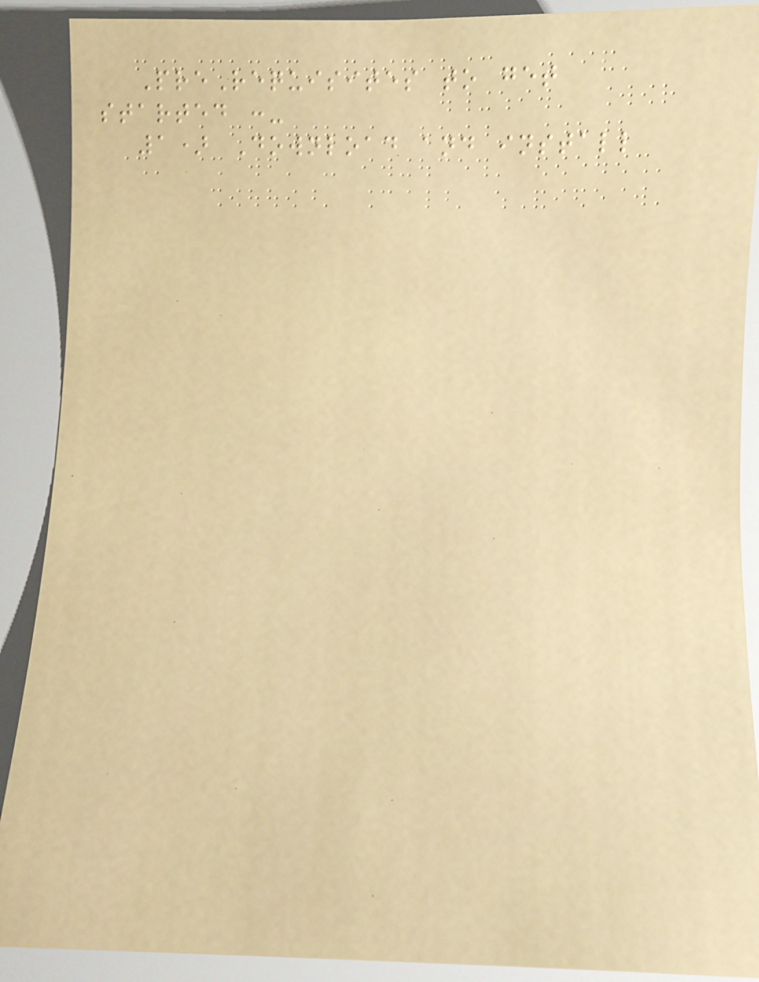PreRequisites to get
started :-
1) Download and install
